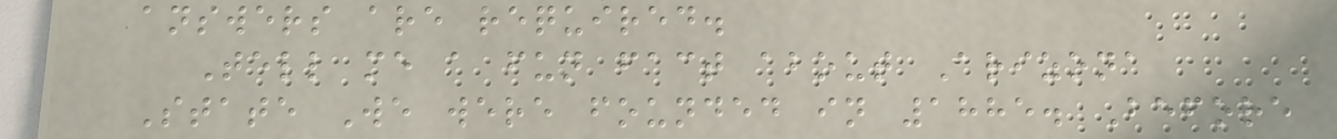answers are required.
Tell me a fun fact about Arizona
State We were founded in 1885. Before
